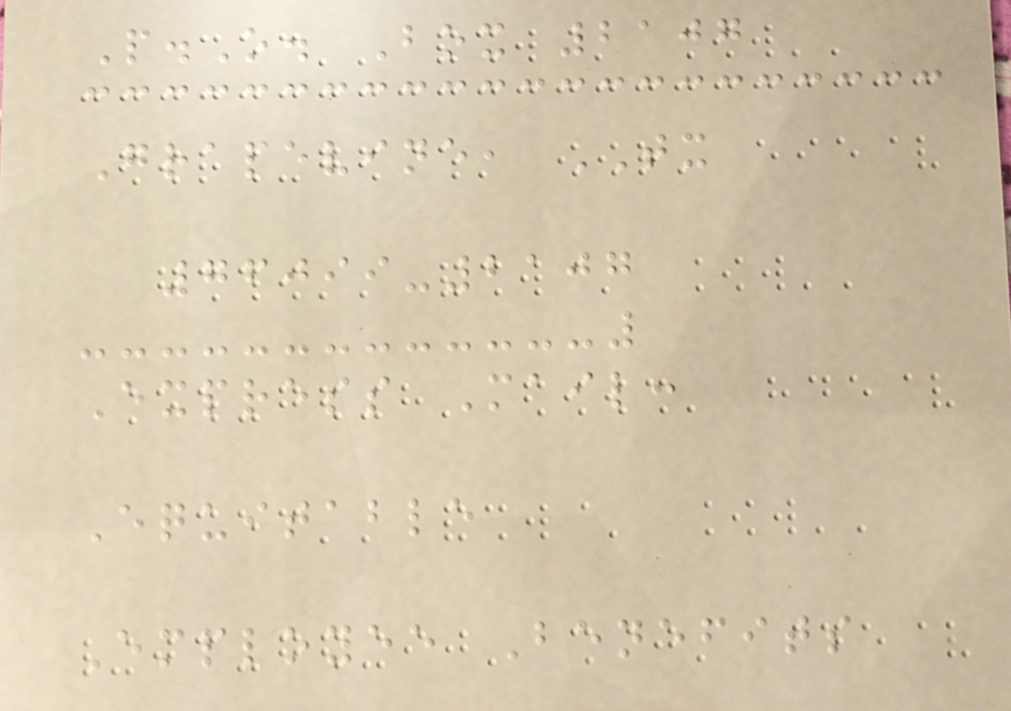P.O. Box 2107
Grapevine, TX
76099-2107
Express Mail:
Equitable
Employee Benefits
